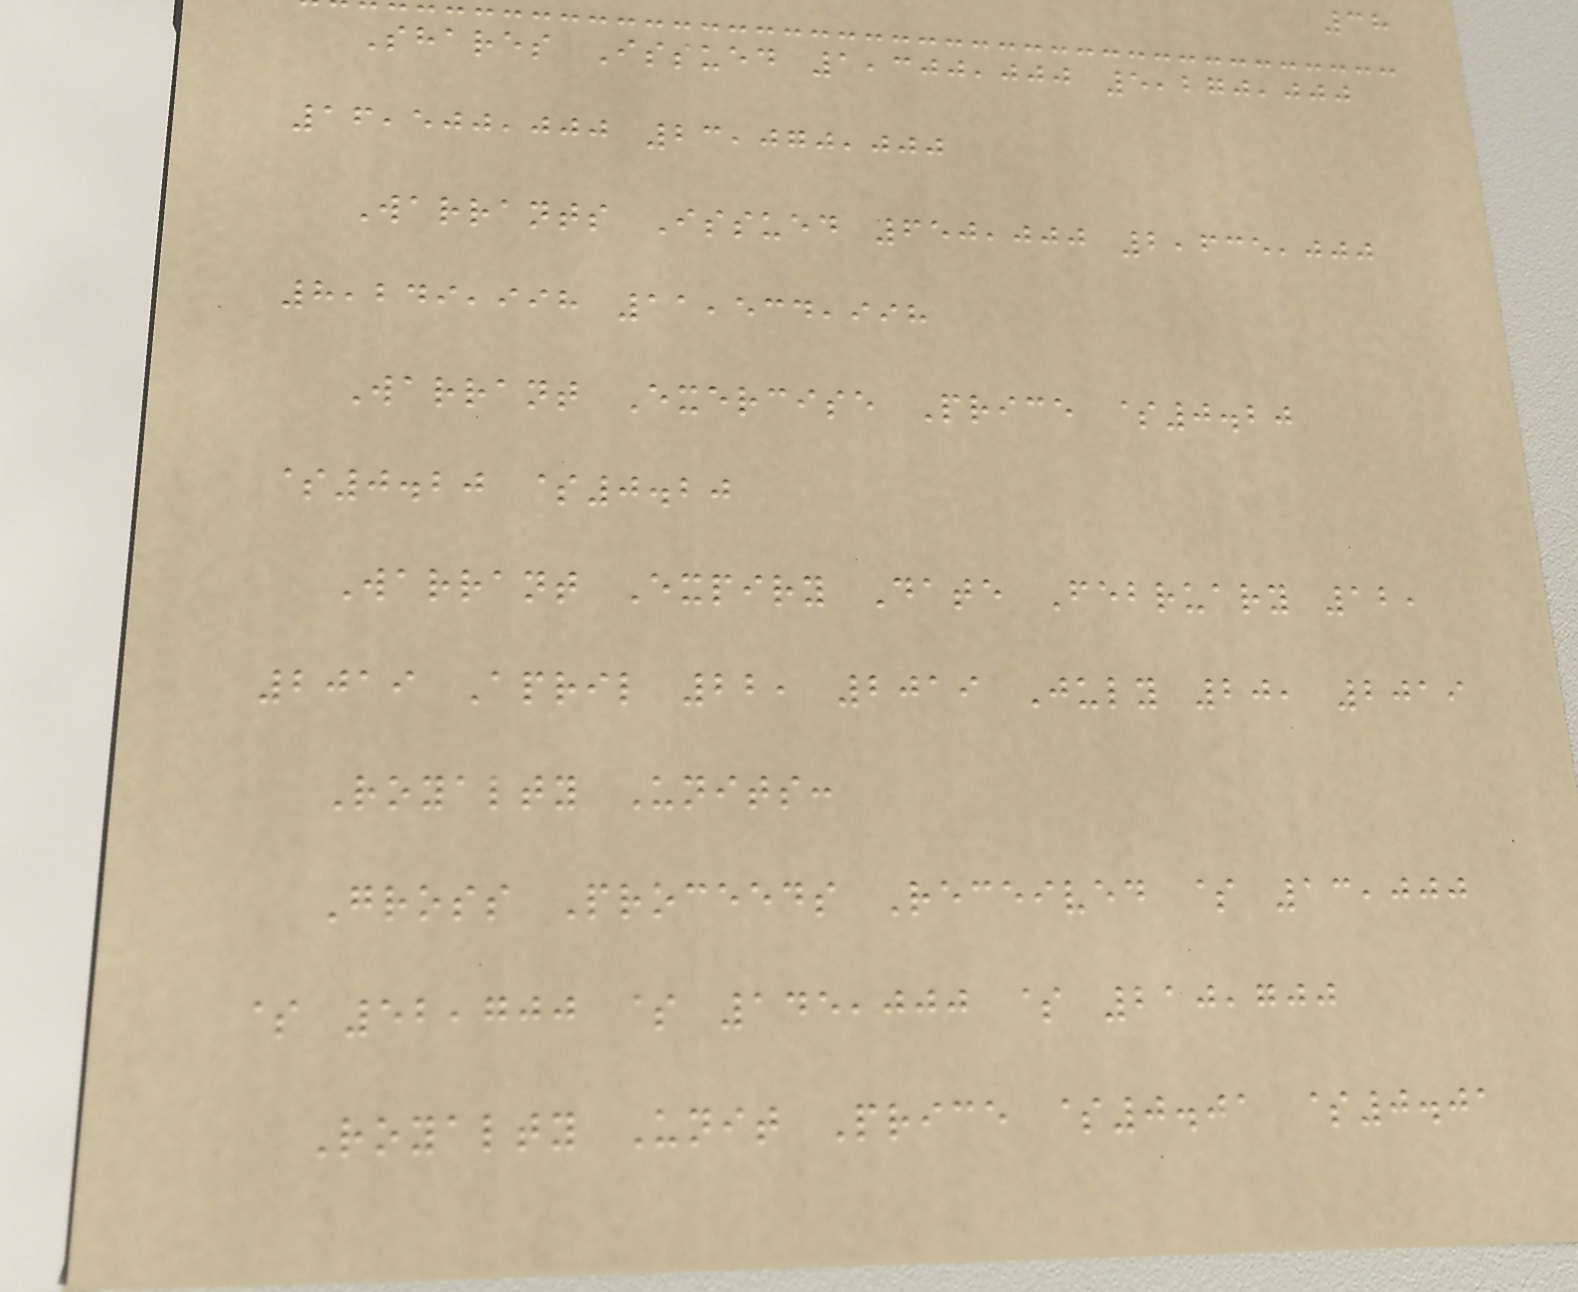38
Shares Issued 1,300,000 5,270,000
16,500,000 23,070,000
Warrants Issued 650,000 2,635,000
8,249,998 11,534,998
Warrant Exercise Price $0.20
$0.20 $0.20
Warrant Expiry Date February 12,
2019 April 22, 2019 July 20, 2019
Royalty Units:
Gross Proceeds Received $ 13,000
$ 52,700 $ 145,000 $ 210,700
Royalty Unit Price $0.01 $0.01
